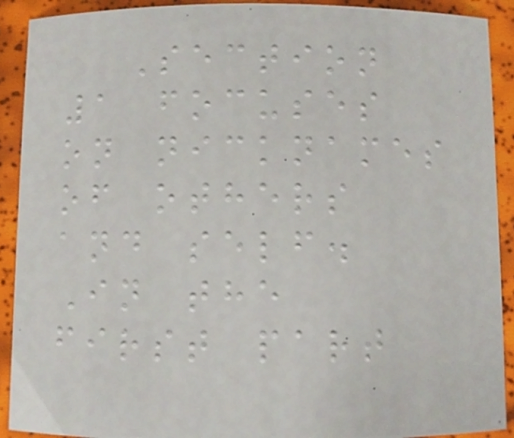Section
1 focuses
on nicknames
of others
and self.
In the
first part
